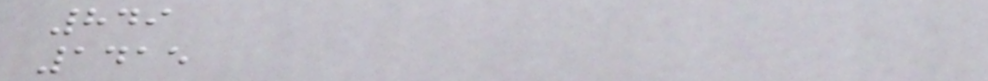849
1415
